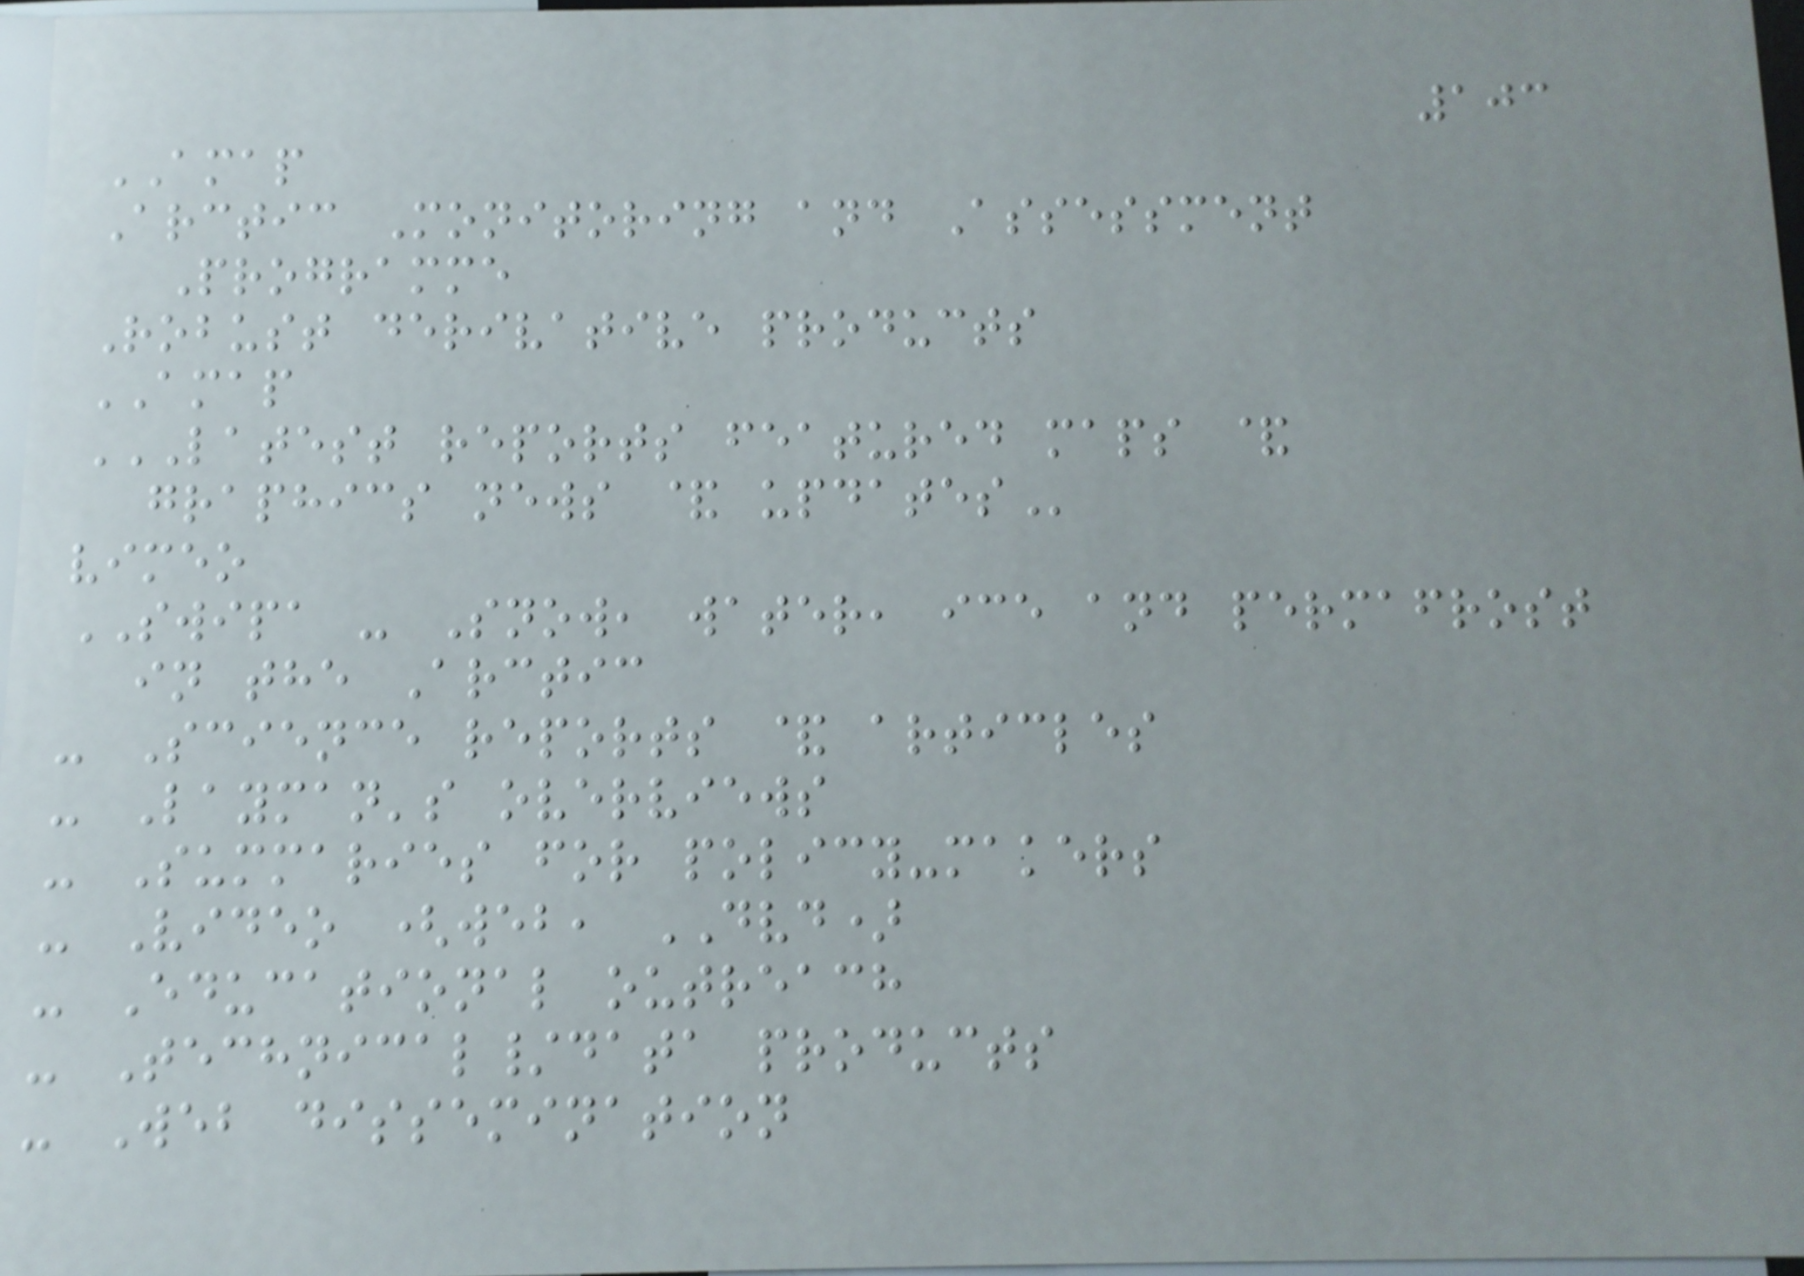103
AMAP
Arctic Monitoring and Assessment
Programme
Robust derivative products
AMAP
LATEST REPORTS FEATURED MAPS &
GRAPHICS NEWS & UPDATES
vimeo
SWIPA - Snow, water, ice and permafrost
in the Arctic
- Science reports & articles
- Layman's overviews
- Summaries for policy-makers
- Video (web, DVD)
- Educational outreach
- Technical/data products
- Web dissemination
